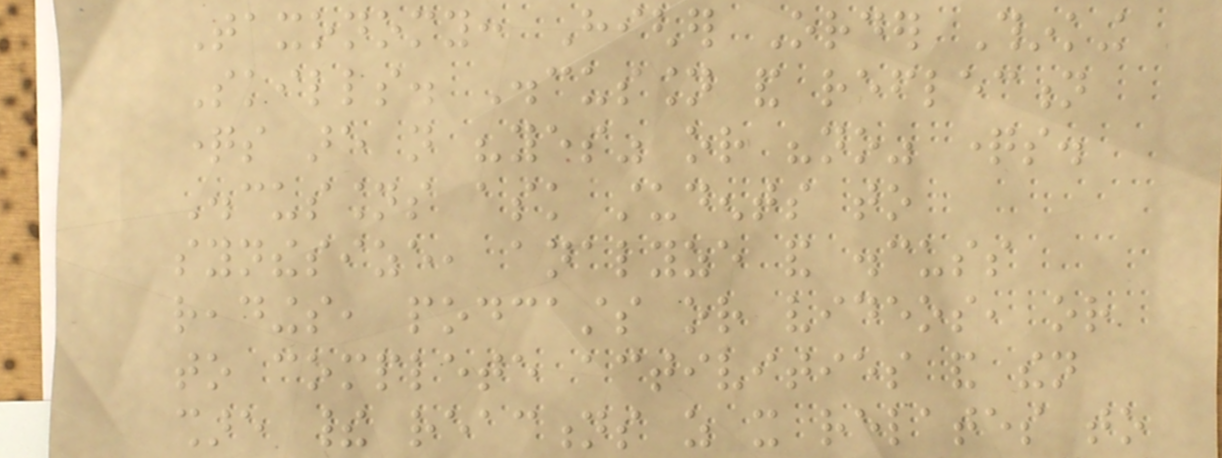Taxonomy: Higher Order Thinking
Skills. Discussion and reflection
questions are not "yes" or "no" questions.
Discussions ask students to
synthesize, analyze and discuss
readings, podcasts or videos, or
to complete activities and then
share their reactions as it relates to
